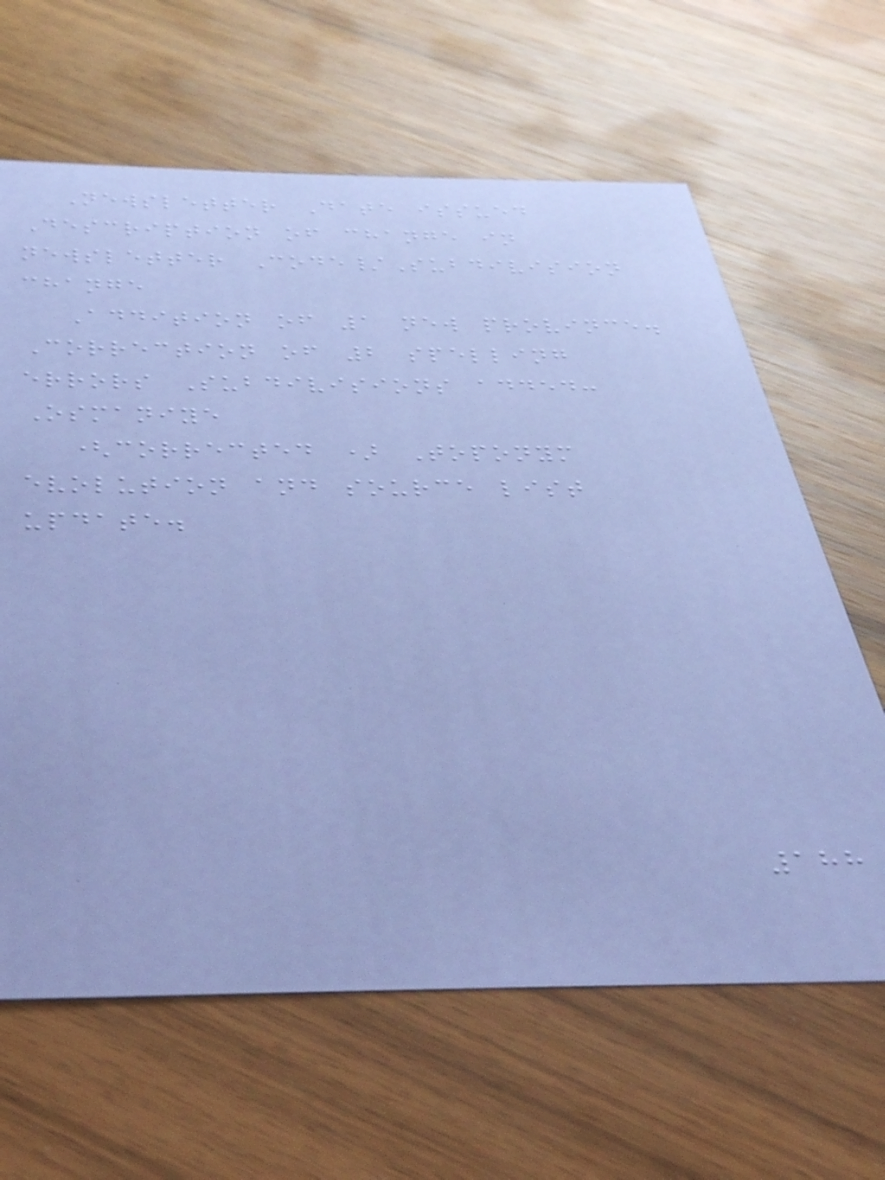Newsletter Date issued
Description of change in
newsletter Code/Subdivision
change
Addition of 1 new province.
Correction of 2 spelling
errors Subdivisions added:
Osmaniye
(corrected ) Toponym
evolution and source list
update.
188
